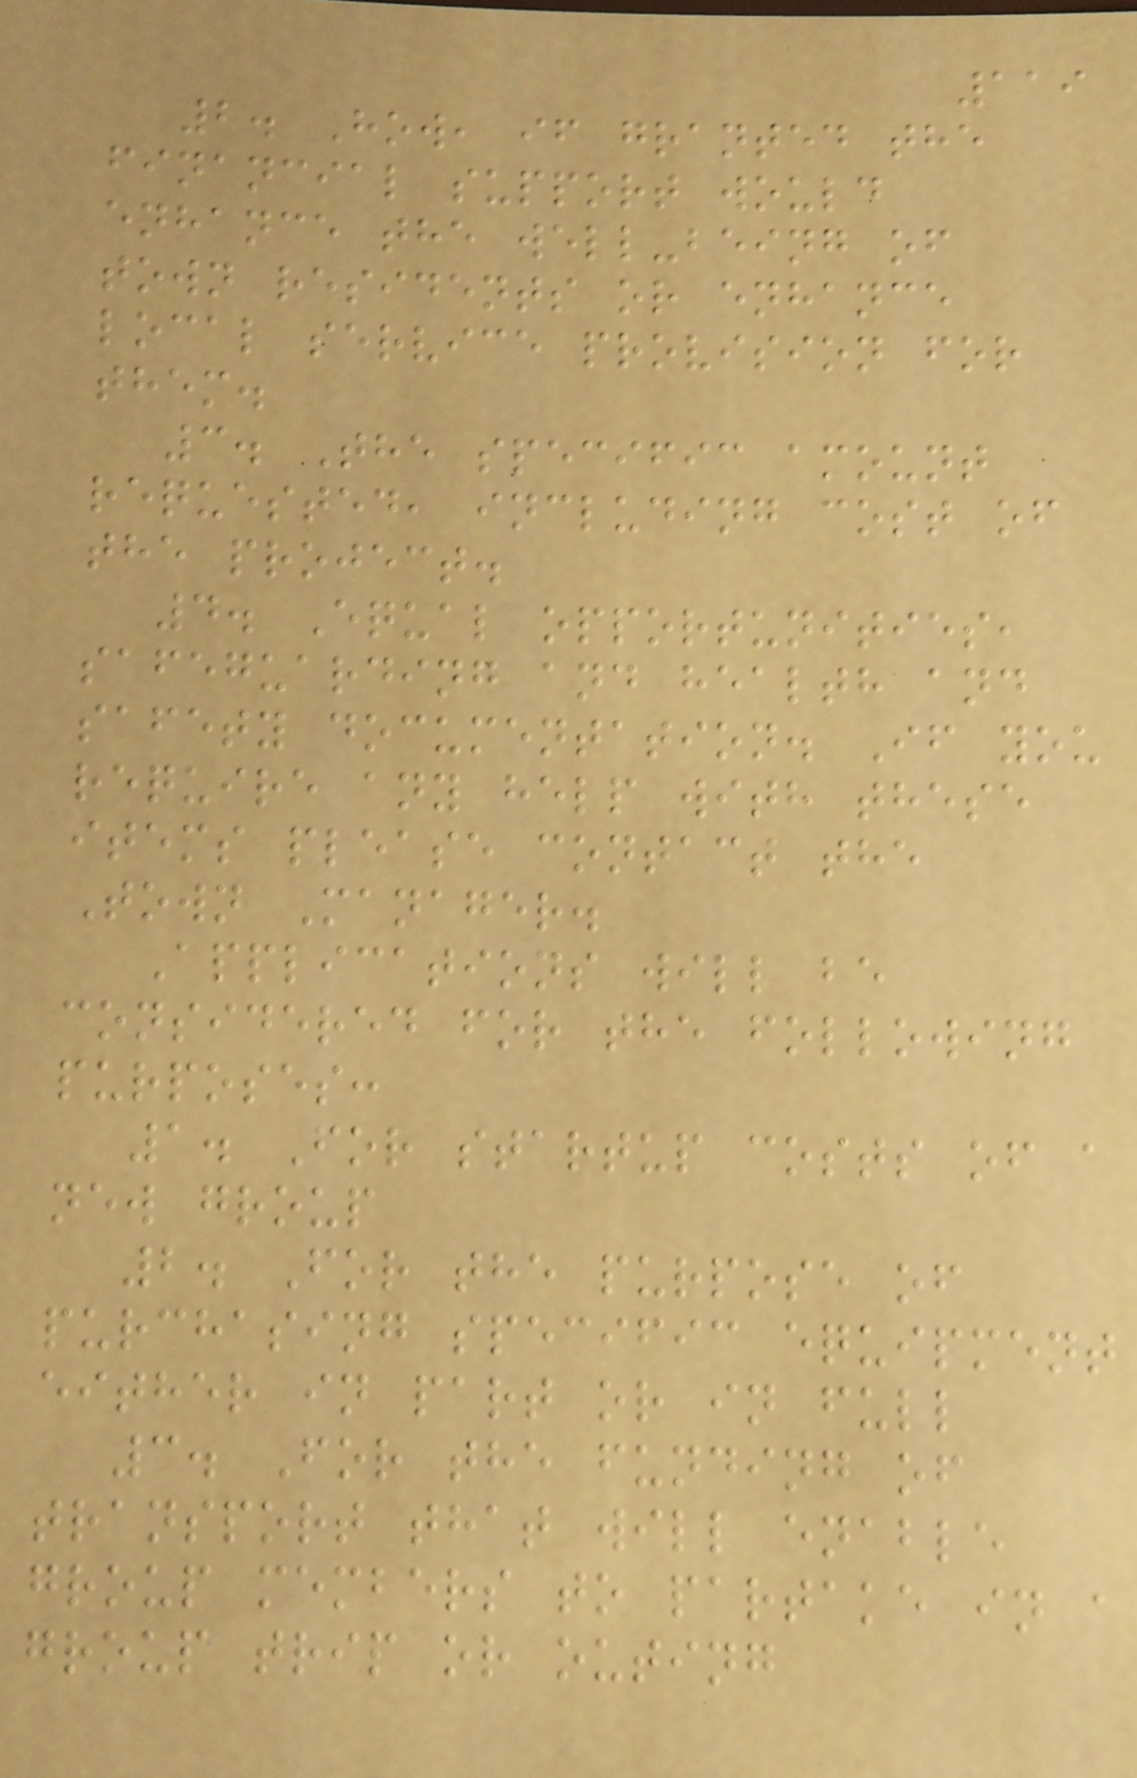119
2. How, if granted the
financial support would
enhance the well-being of
town residents or enhance
local service provision for
them.
3. The specific amount
requested, including cost of
the project.
4. Equal opportunities,
safeguarding and health and
safety documentation. If you
require any help with these
items please contact the
Town Manager.
Applications will be
considered for the following
purposes:
1. For startup costs of a
new group
2. For the purpose of
purchasing specific equipment
either in part or in full
3. For the funding of
transport that will enable
group members to partake in a
group trip or outing
